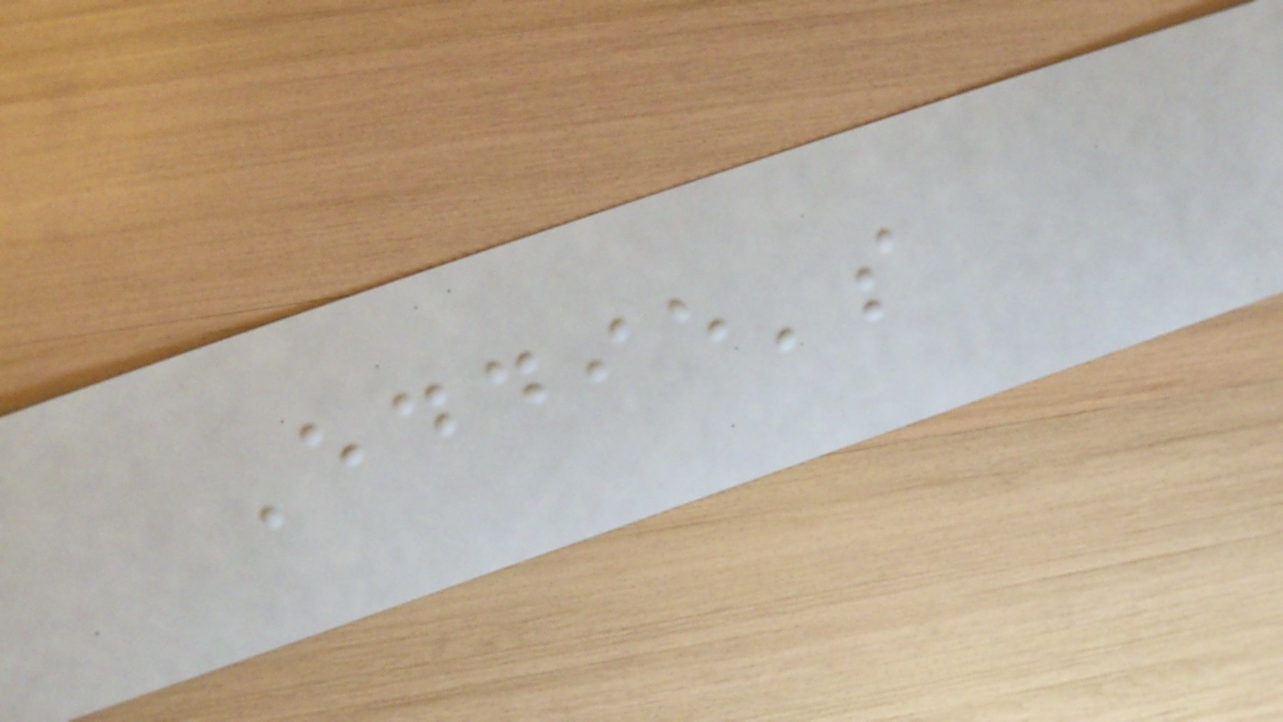Eddie's
